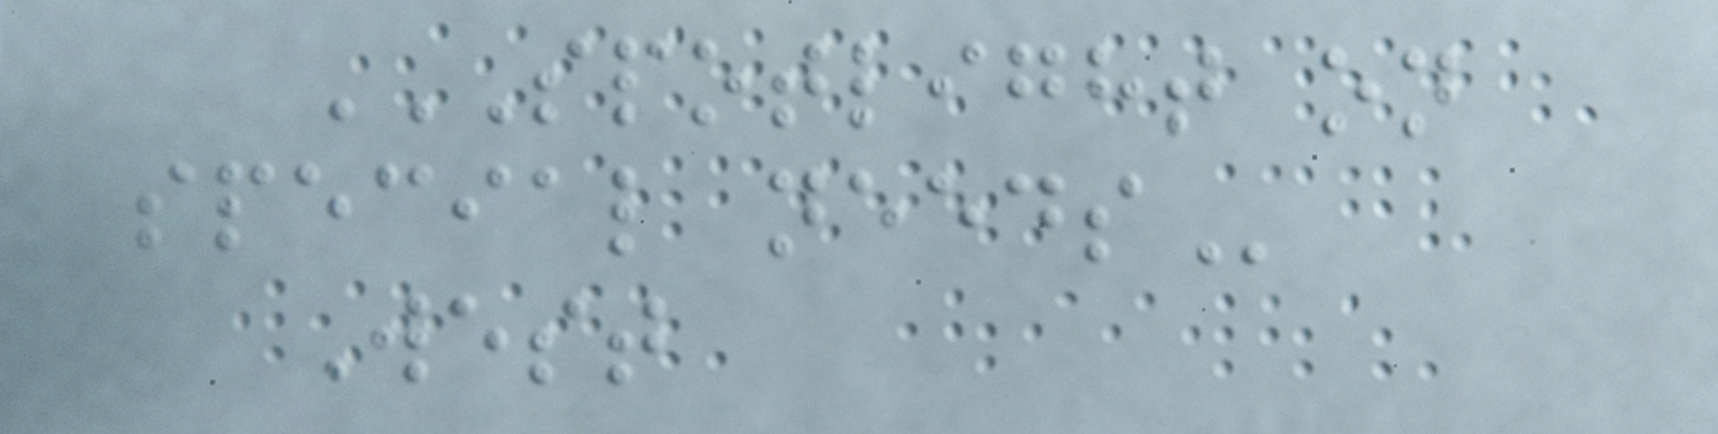SPOTLIGHT ON
SPECIAL NEEDS
West
